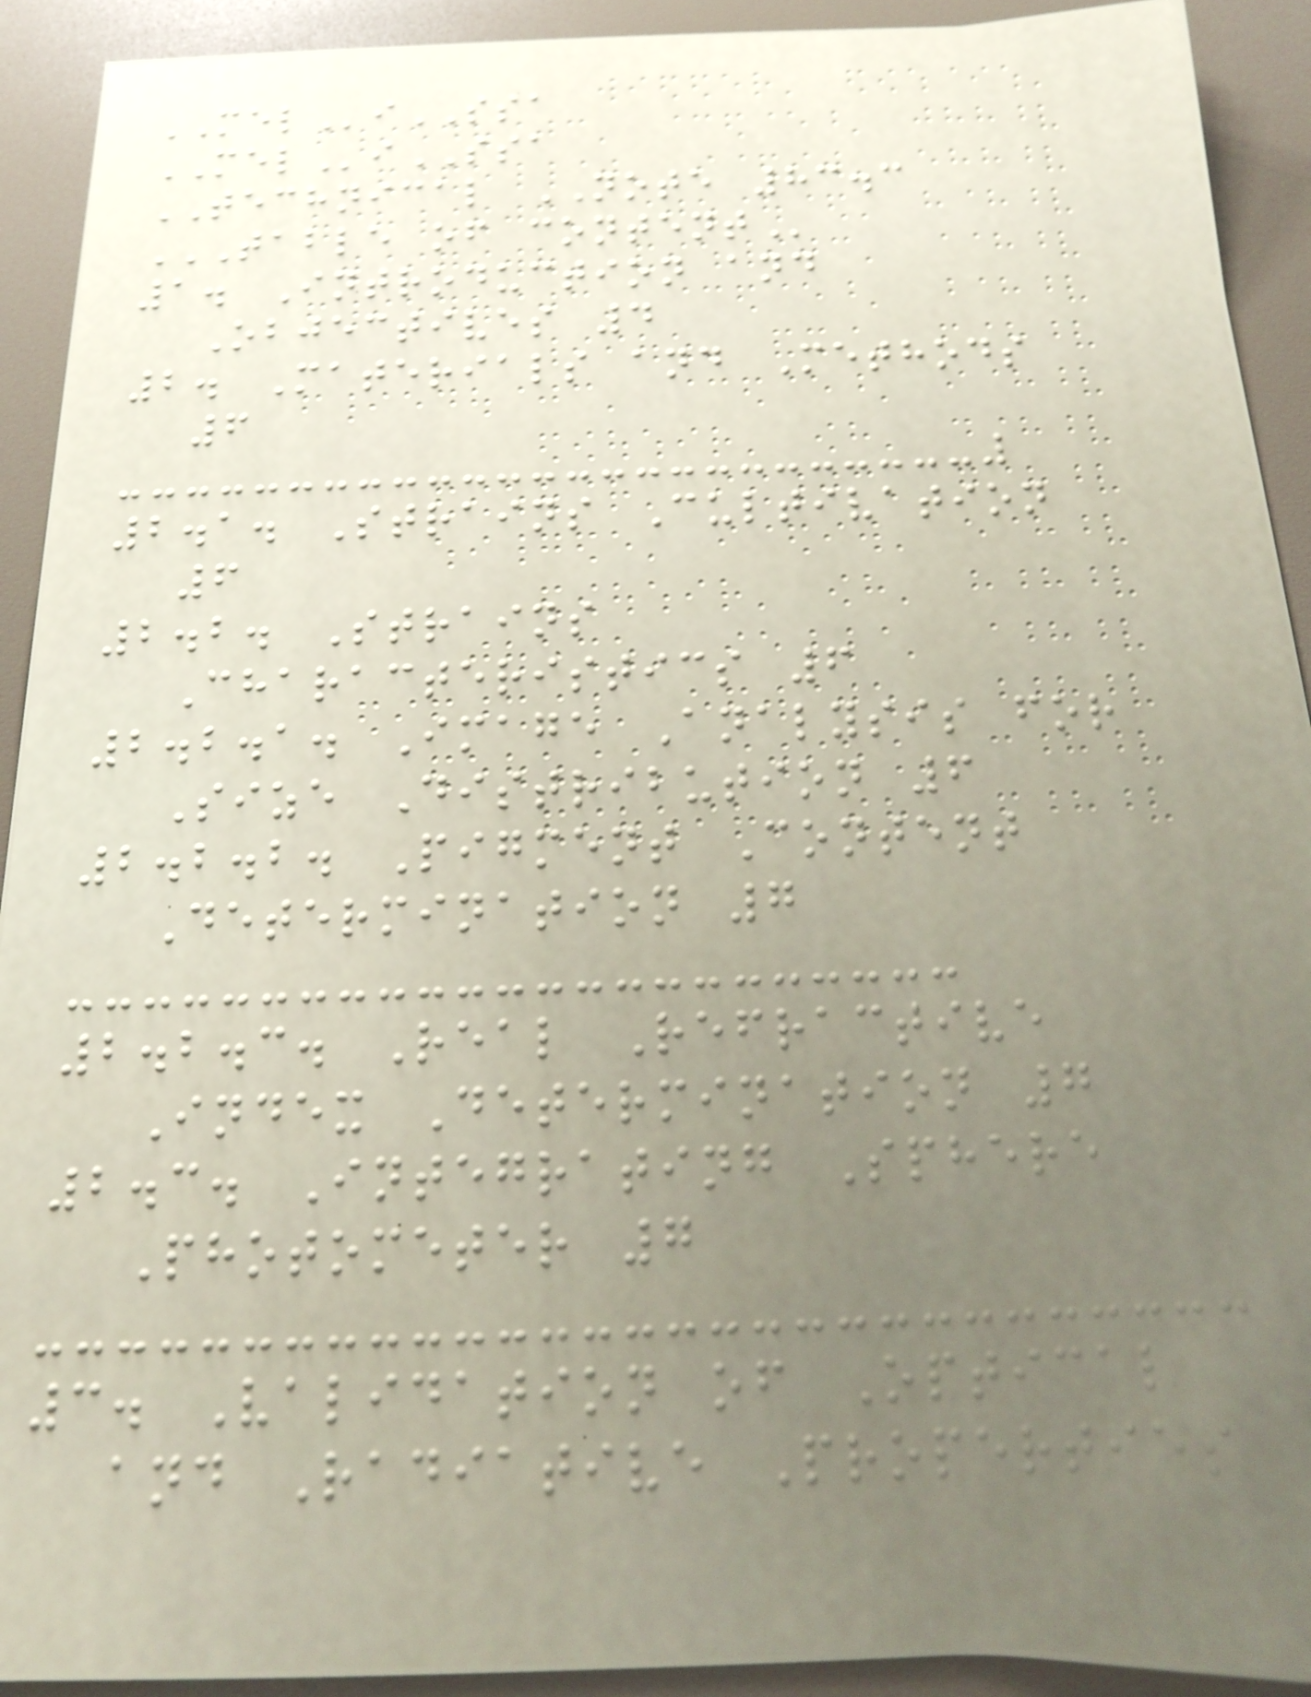MELiSSA
MELiSSA
TECHNICAL NOTE 83.3
TABLE OF CONTENT
1. Introduction and
Objectives 4
2. Materials and Methods
6
2.1. Strains Cultivation
6
2.2. Strains
Characteristics 6
2.2.1. Image Analysis for
Size Distribution 6
2.2.2. Pigment Content
Determination 7
2.2.3. Real Refractive
Index Determination 7
2.3. Integrating Sphere
Photometer 7
3. Validation of Optical
and Radiative Properties
